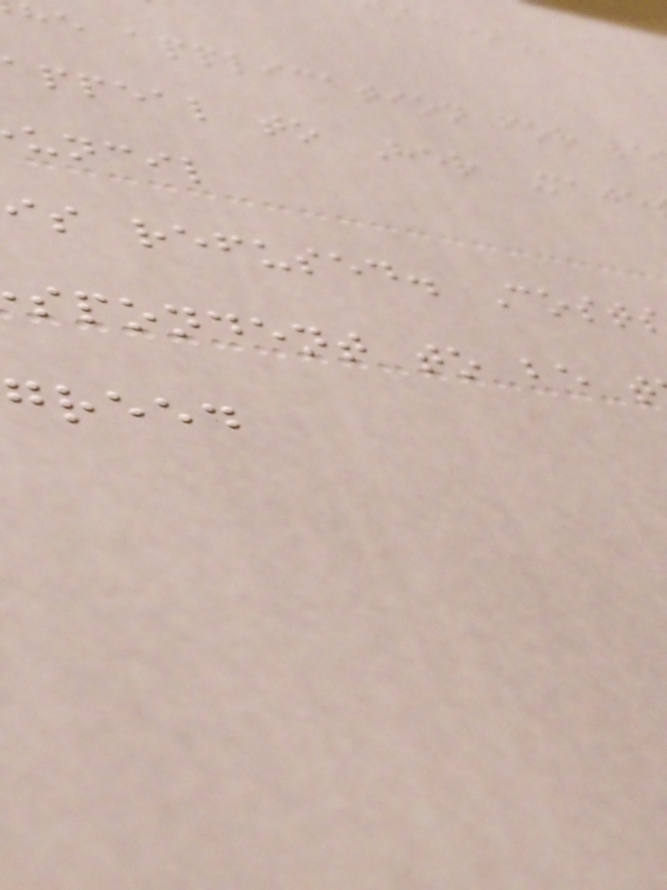he application for le
ppeal to Her Maje
uncil
is refused. Cost
spondent to be t
greed
